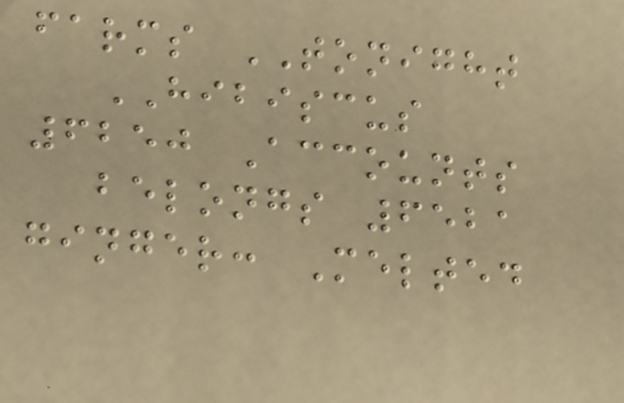farms TONIGHT
HIBISCUS
6250 Accounts
belongs 6521
ginger: Melted
